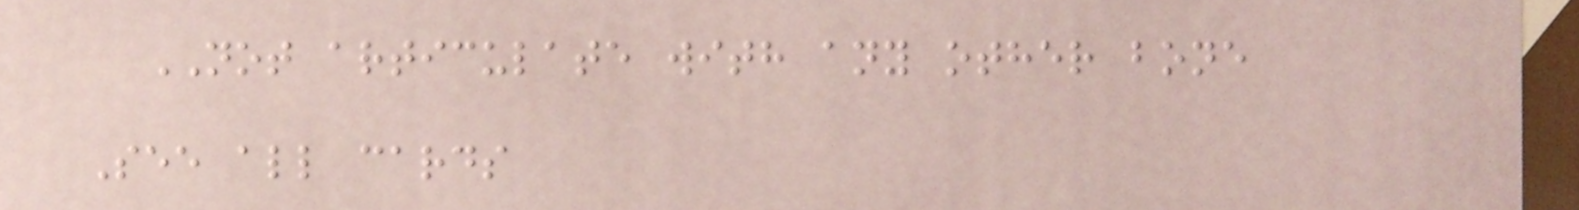NOT articulate with any other bone
See all cards
